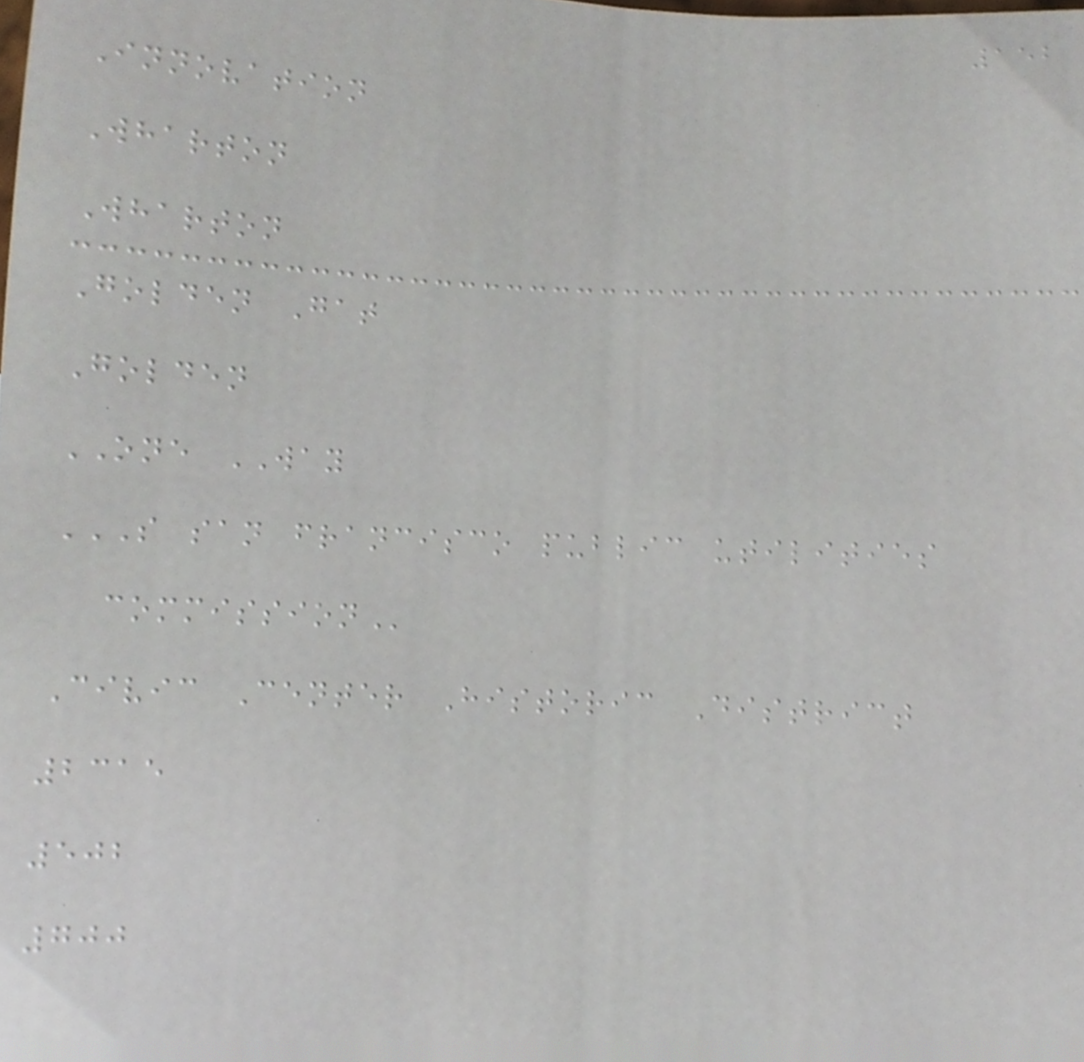152
Innovation
Wharton
Wharton
Golden Gat
Golden
ONE WAY
S SAN FRANCISCO PUBLIC UTILITIES
COMMISSION
Civic Center Historic District
2315
502
700
